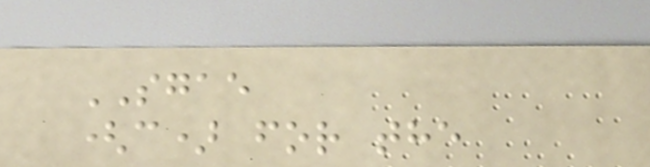SGAE
(c) for the
